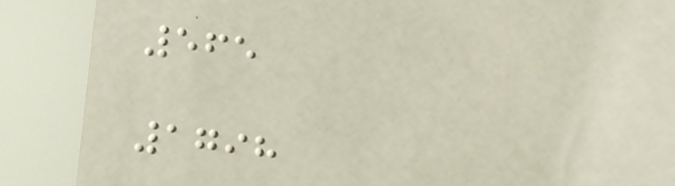565
1798
